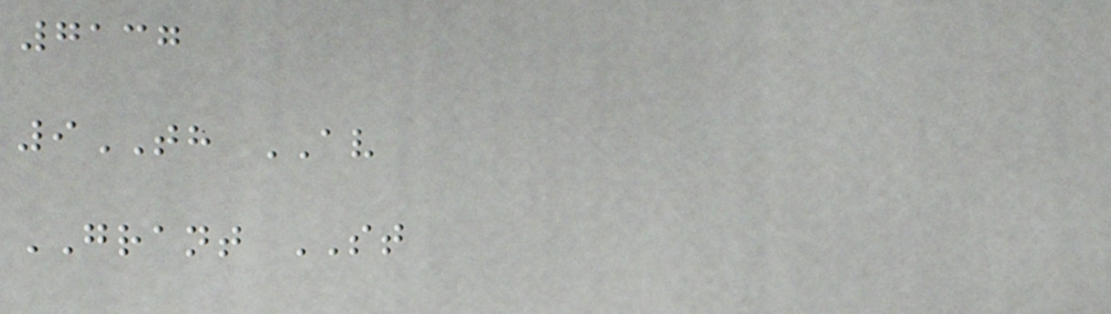7137
9TH AV
GRANT ST
